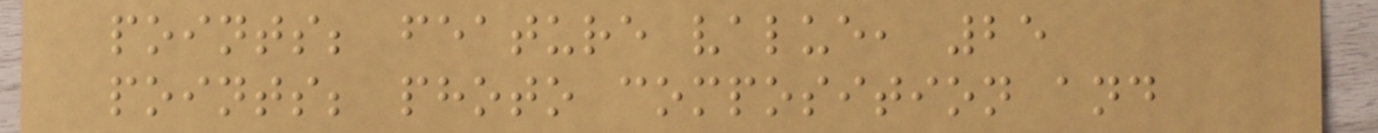points; feature value, 25
points; photo composition and
